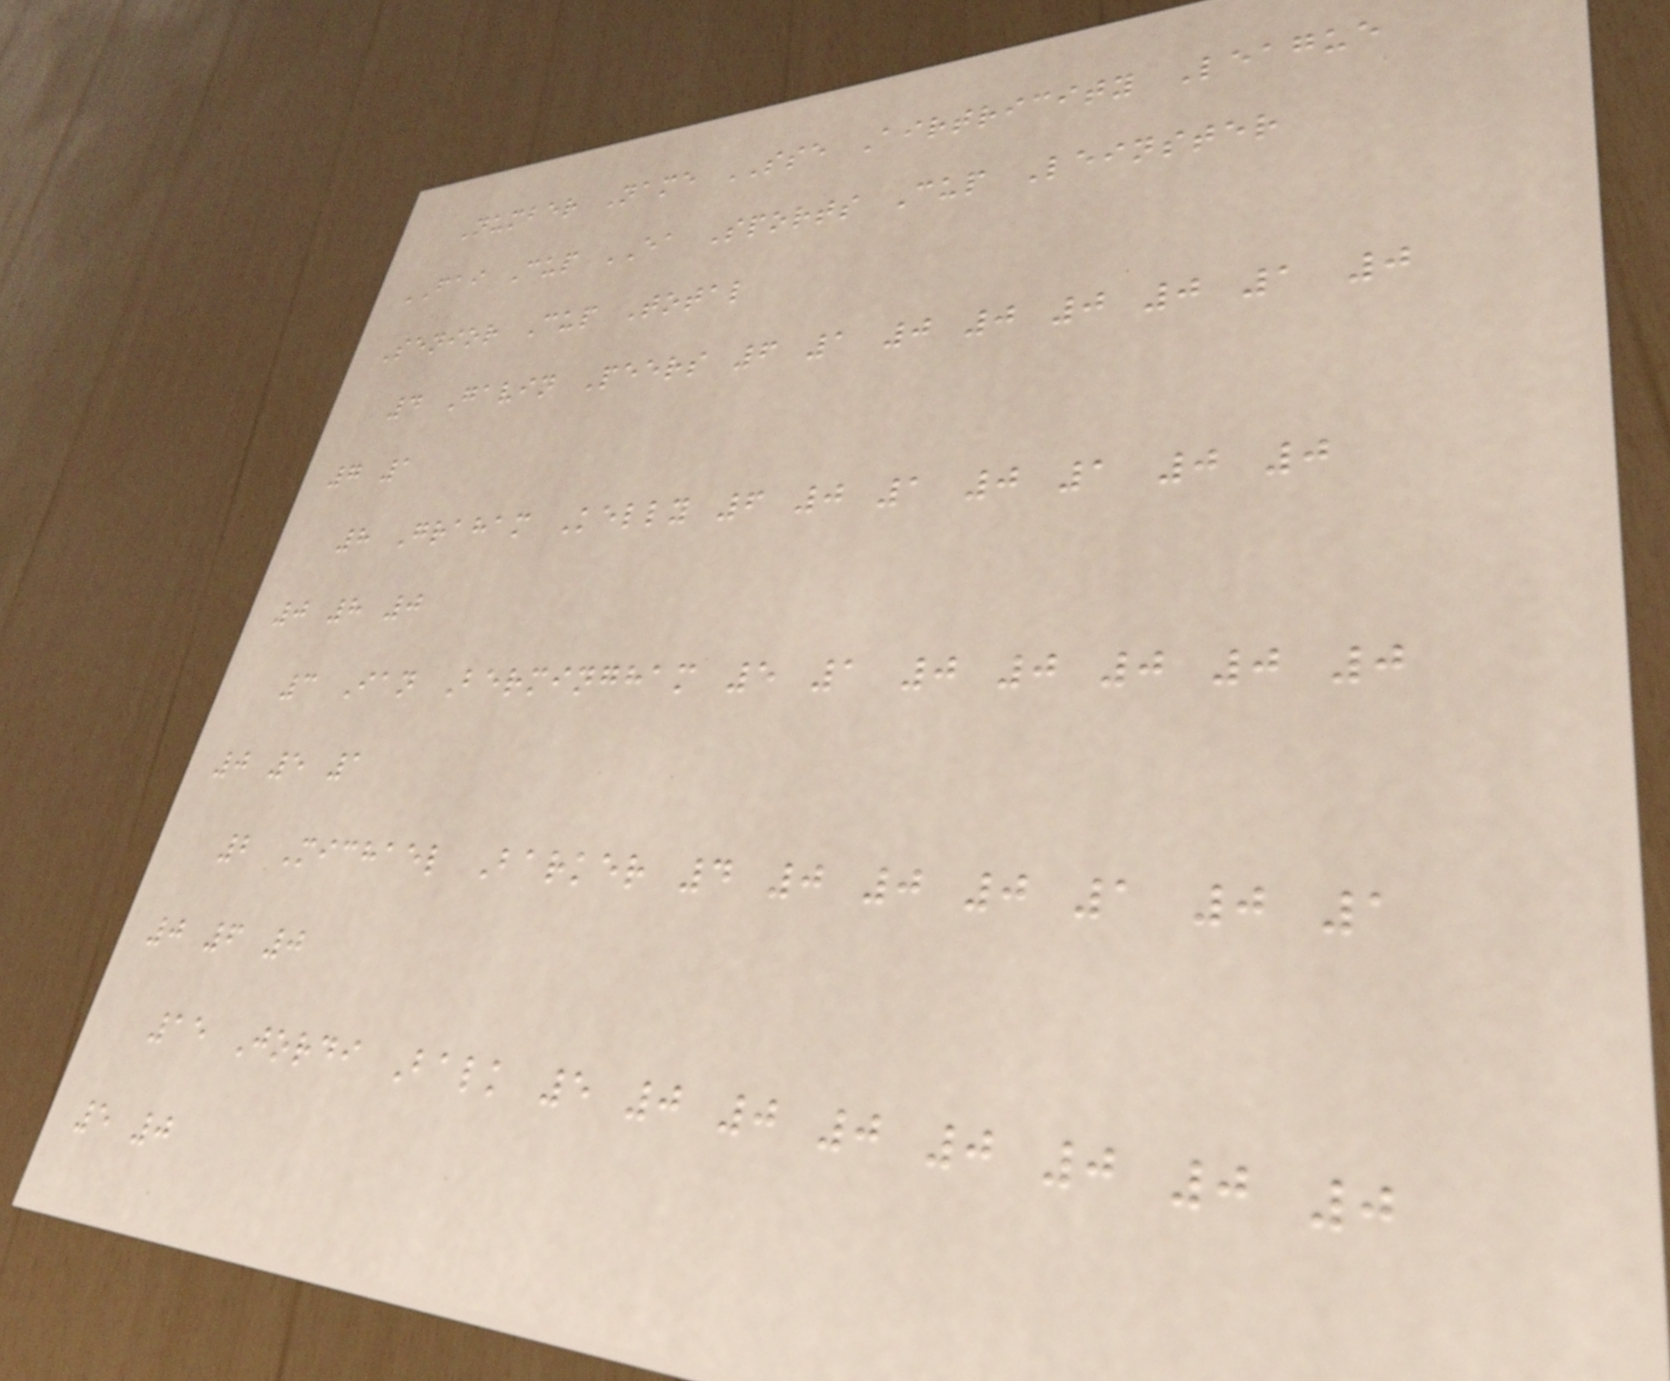Number Name SSE Airtricity League
FAI Cup EA Sports Cup Leinster
Senior Cup Total
4 Gavin Peers 6 1 0 0 0 0 1 0
7 1
8 Graham Kelly 6 0 1 0 1 0 0
0 8 0
3 Ian Bermingham 5 1 0 0 0 0 0
0 5 1
2 Michael Barker 4 0 0 0 1 0 1
0 6 0
15 Jordi Balk 5 0 0 0 0 0 0 0
5 0
